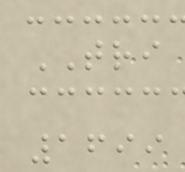TRI
1699
